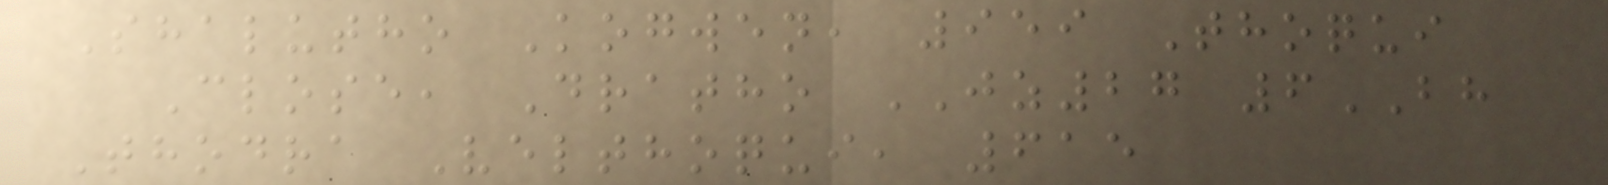Shalutho Kogwen, 959 Thoqui
Close, Dratho JZ27 6BH
Thodra Velthoqui, 615
